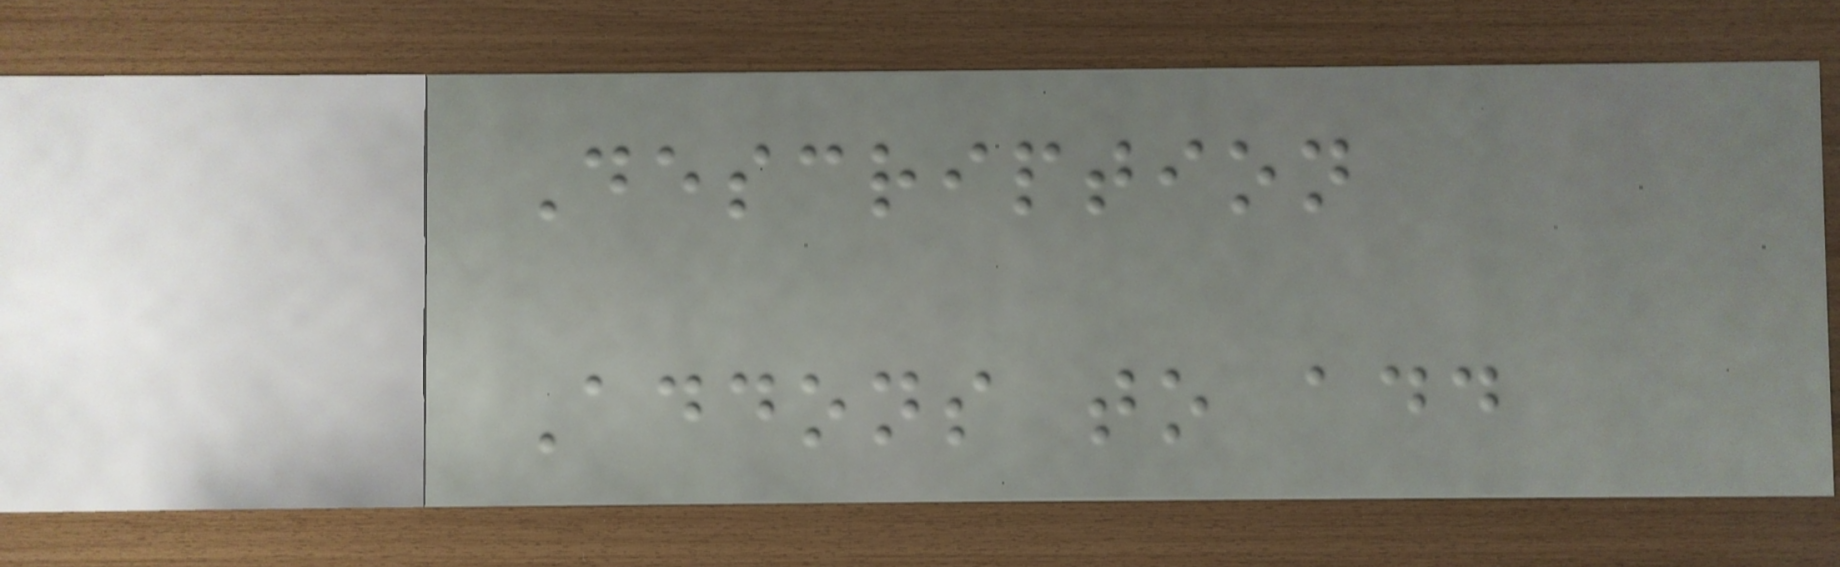Description
Addons to add
